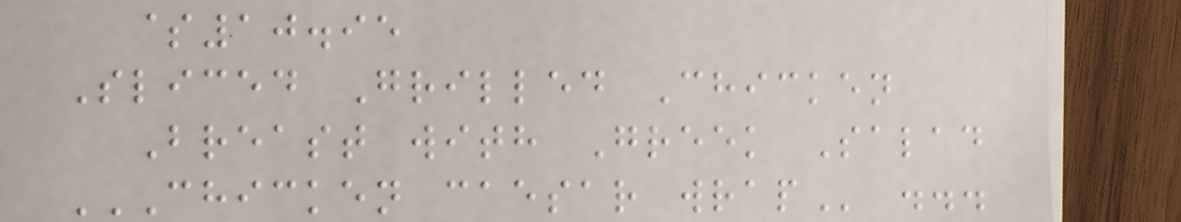$10.95
Sliced Grilled Chicken
Breast with Greek Salad
CHICKEN CAESAR WRAP ...
